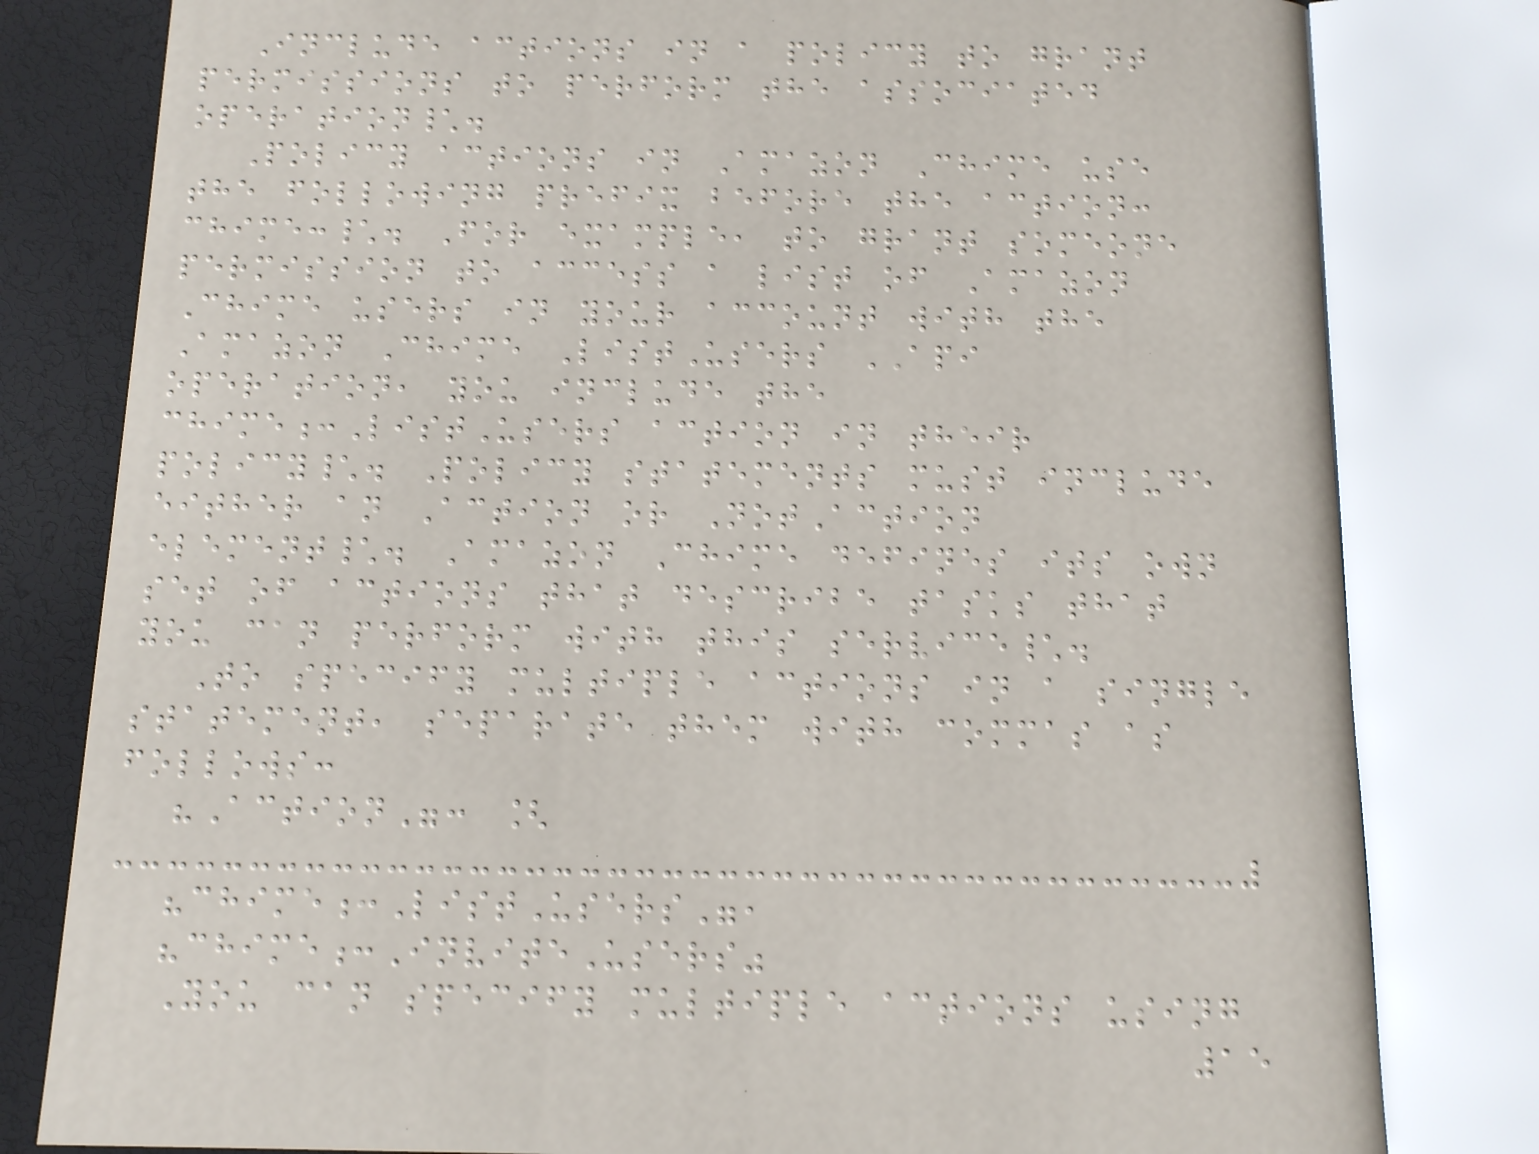Include actions in a policy to grant
permissions to perform the associated
operation\.
Policy actions in Amazon Chime use
the following prefix before the action:
chime:\. For example, to grant someone
permission to access a list of Amazon
Chime users in your account with the
Amazon Chime ListUsers API
operation, you include the
chime:ListUsers action in their
policy\. Policy statements must include
either an Action or NotAction
element\. Amazon Chime defines its own
set of actions that describe tasks that
you can perform with this service\.
To specify multiple actions in a single
statement, separate them with commas as
follows:
"Action": [
"chime:ListUsers",
"chime:InviteUsers"
You can specify multiple actions using
15
